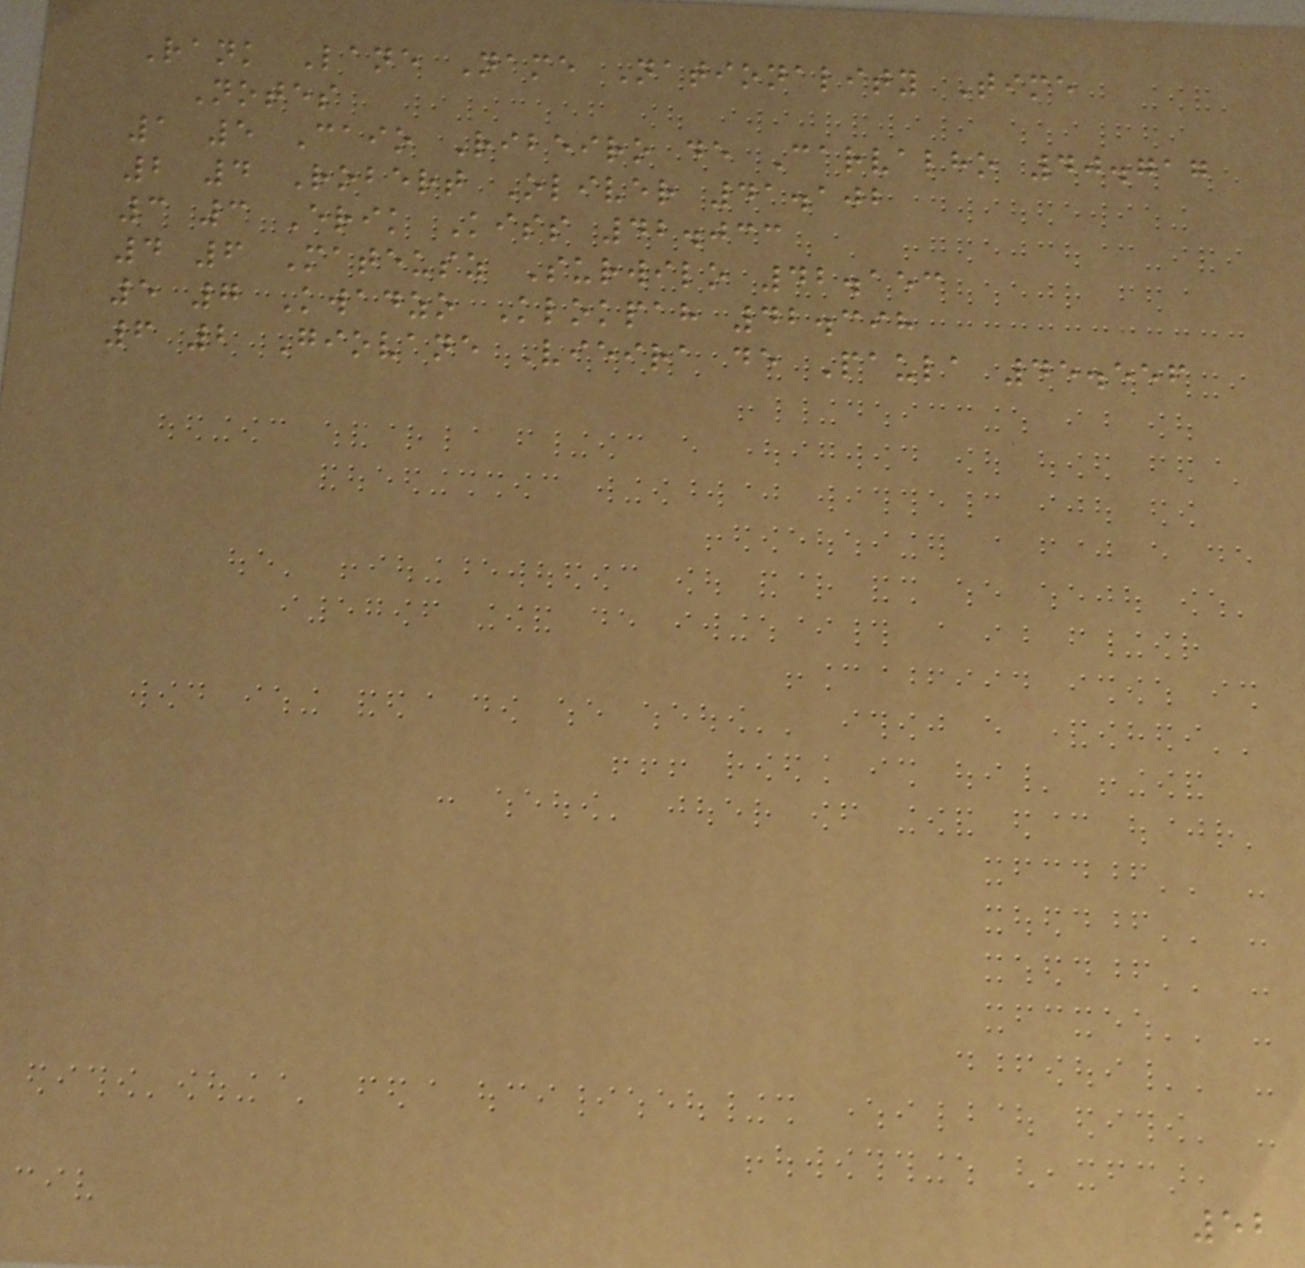Rank Lane Name Nationality Time
Notes
1 5 Caio Ribeiro de Carvalho 40.717
2 4 Robert Oliver 41.102
3 3 Erik Kiss 42.033
4 6 Mateusz Surwilo 42.153
5 7 Kwadzo Klokpah 42.398
6 2 Giovane Vieira de Paula 45.556
52
